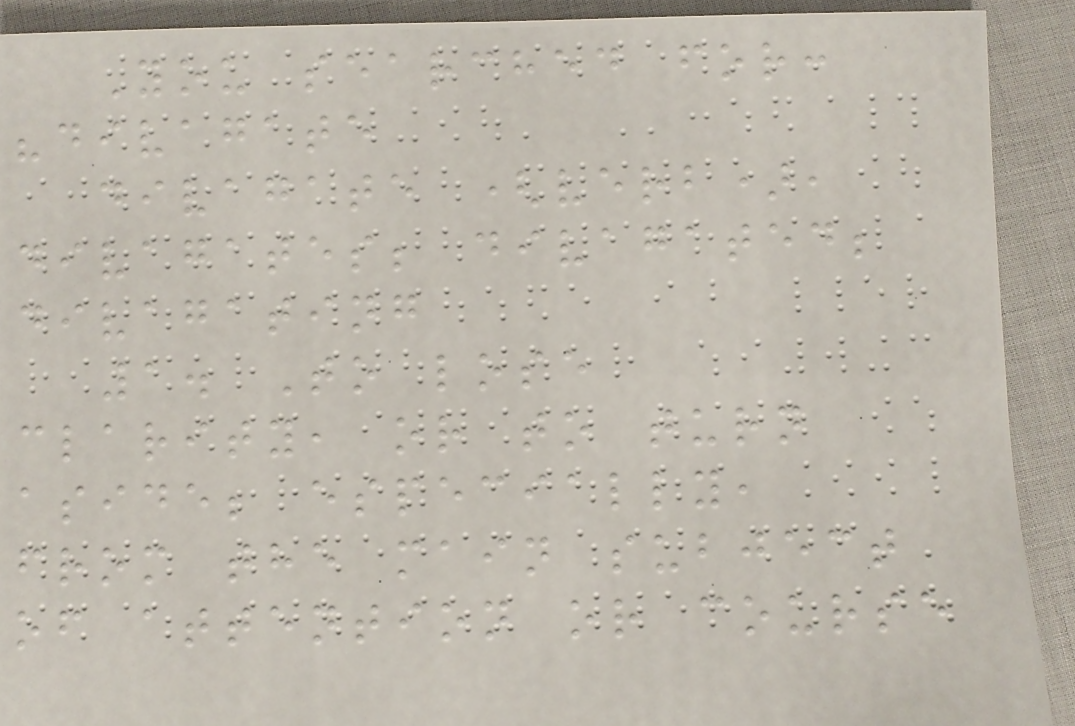You searched for:
"divagate
divagate (verb),
divagates; divagated;
divagating
1. To lose
clarity, or to turn
aside; especially,
from the main subject
of attention or course
